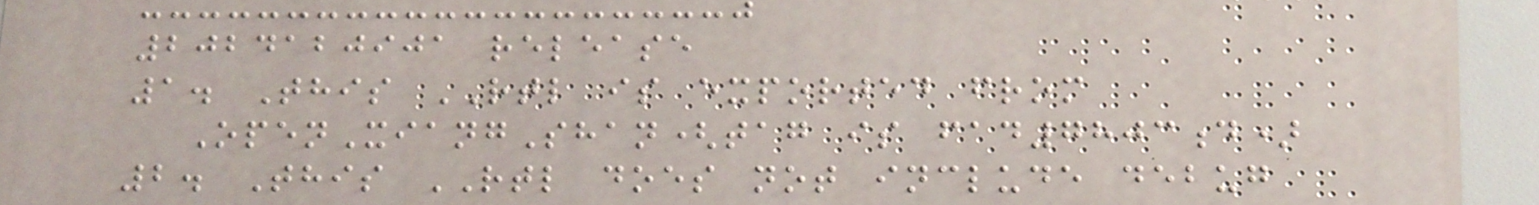2024120901 release
1. This RTL is exported from
OpenXiangShan(tag is fad7803d)
2. This RTL does not include debug
